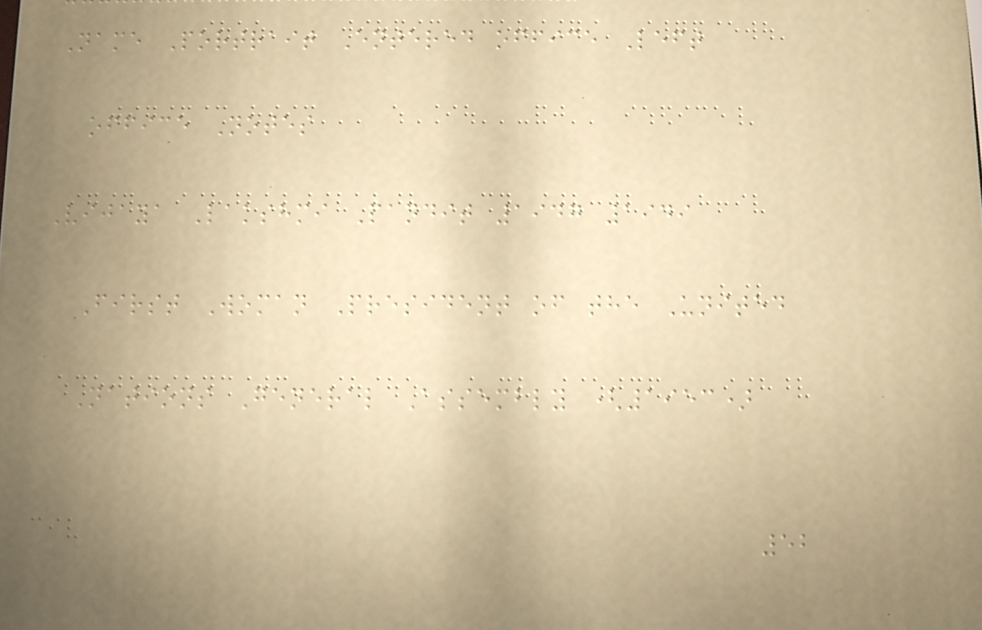Name Portrait Entered office Left
office Notes
Vijaya Lakshmi Pandit 1947 1949
First Woman President of the United
Nations General Assembly (1953)
52
